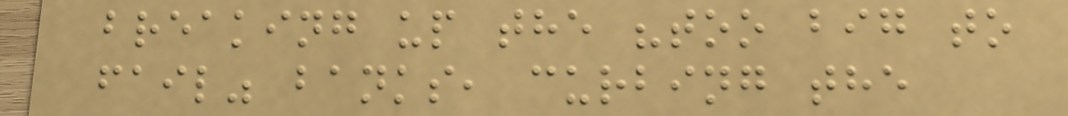breaking up the "too big to
fail" banks, curbing the
